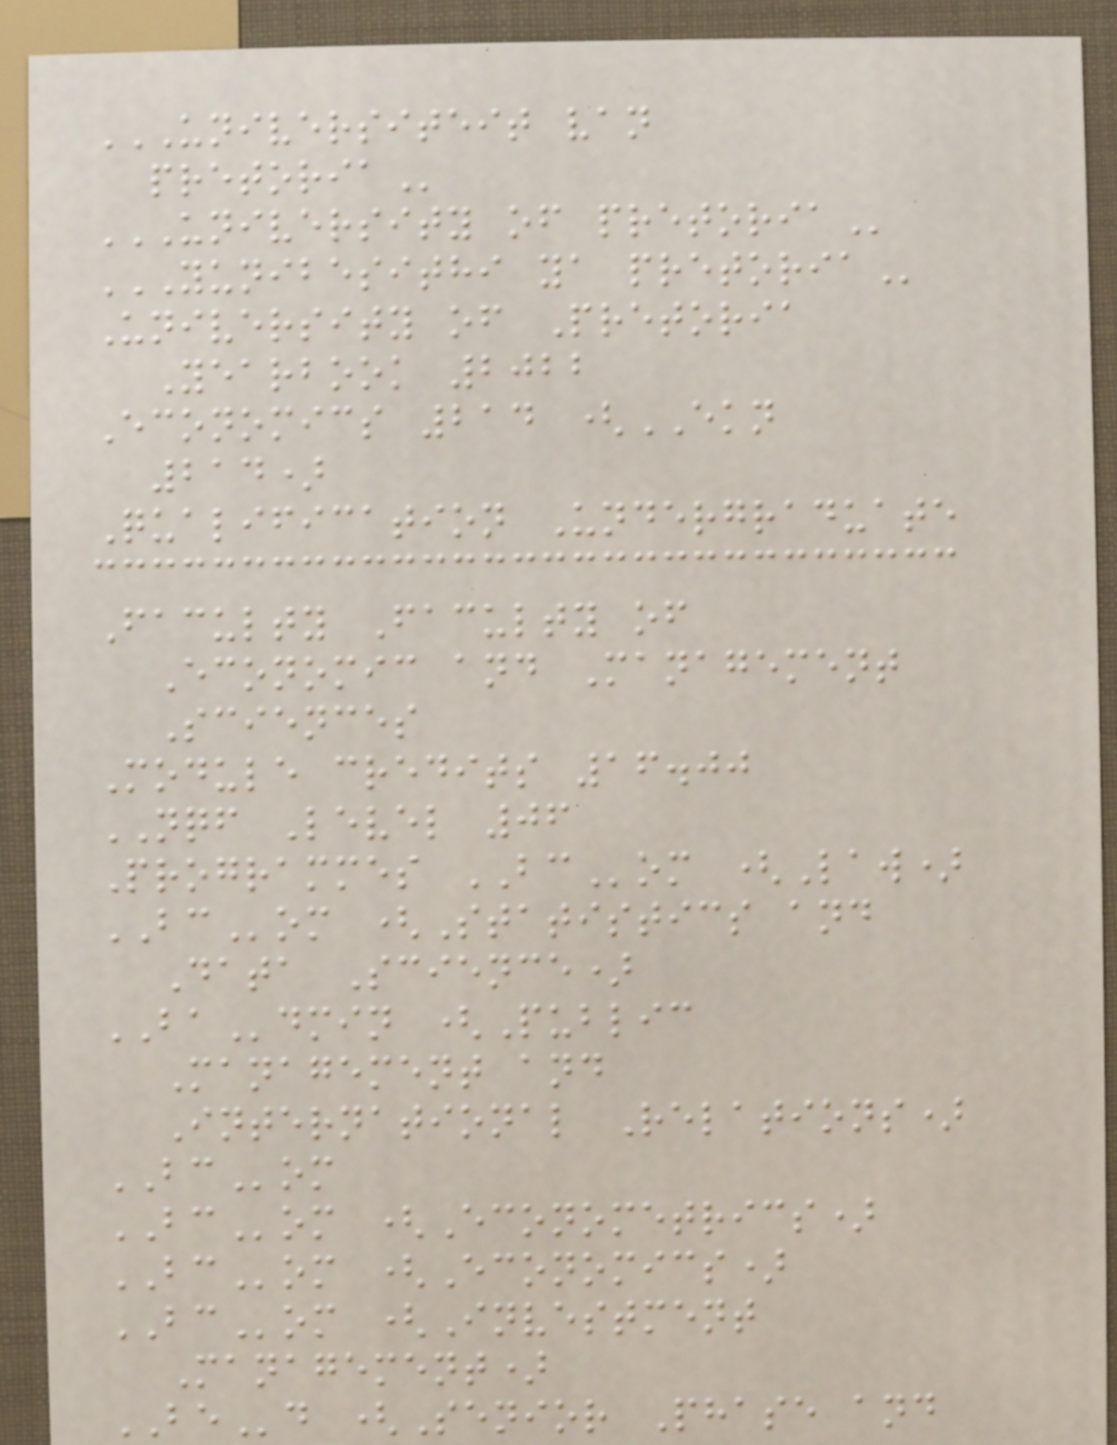UNIVERSITEIT VAN
PRETORIA
UNIVERSITY OF PRETORIA
YUNIBESITHI YA PRETORIA
University of Pretoria
Yearbook 2022
Economics 214 (EKN
214)
Qualification Undergraduate
Faculty Faculty of
Economic and Management
Sciences
Module credits 16.00
NQF Level 06
Programmes BCom (Law)
BCom (Statistics and
Data Science)
BAdmin (Public
Management and
International Relations)
BCom
BCom (Econometrics)
BCom (Economics)
BCom (Investment
Management)
BEd (Senior Phase and
